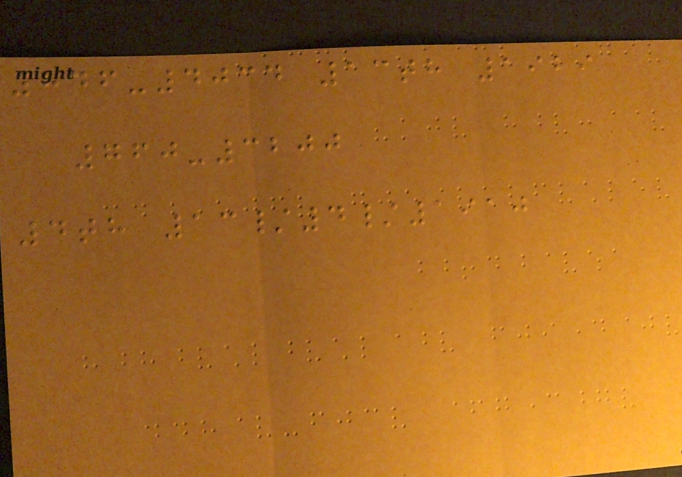846-4034 13th 1929
760-3200
4th 13/4/1910
